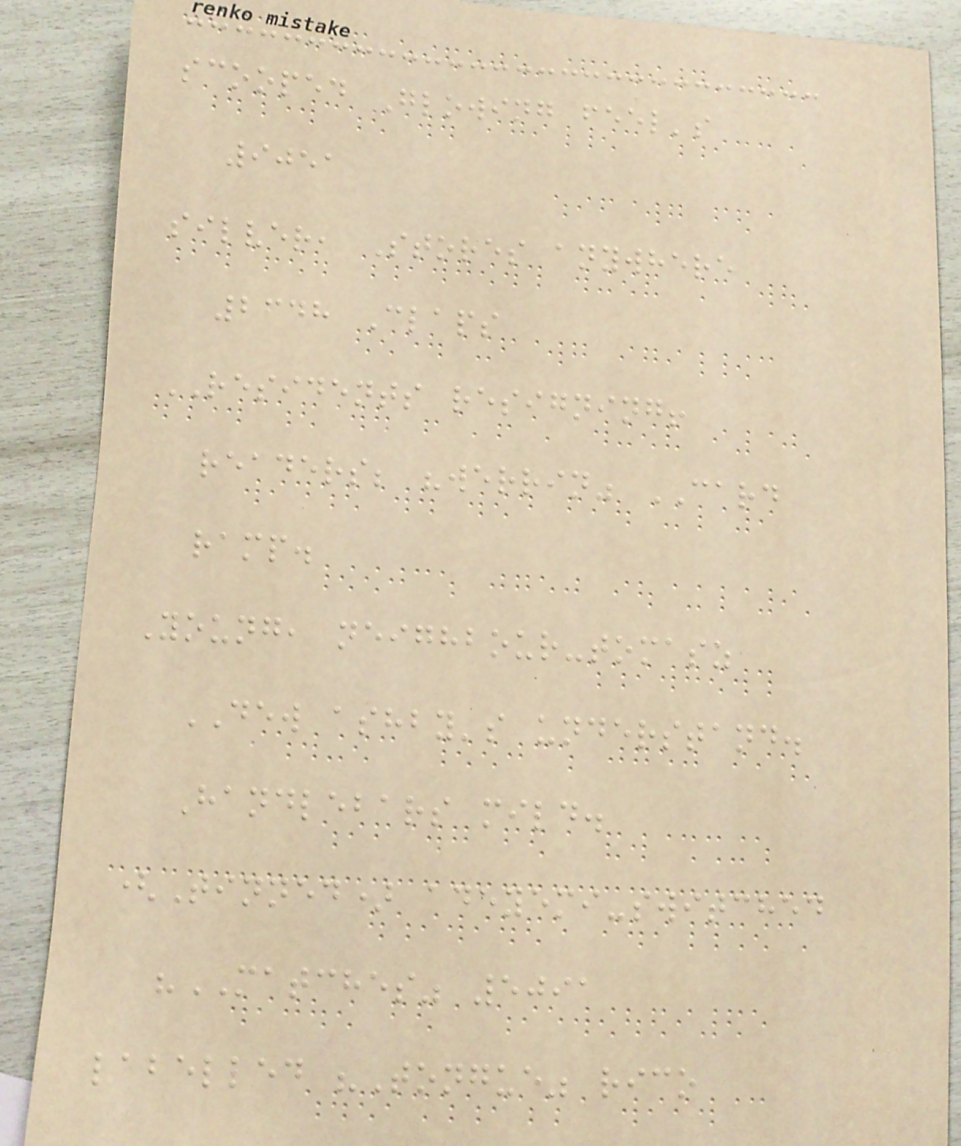scooped Glowing feel's
9051
silver, Stores anywhere
2648 Claps
RESIDENTS resigning!
readers; "werrin" CARD
ramp.
Young, neighbour-tomasz
DEW ashby's understand.
Handlebars mild.
(Tinned) adeyemi-switched
"MATCHES" 5091
labelled "Tongue" rico
